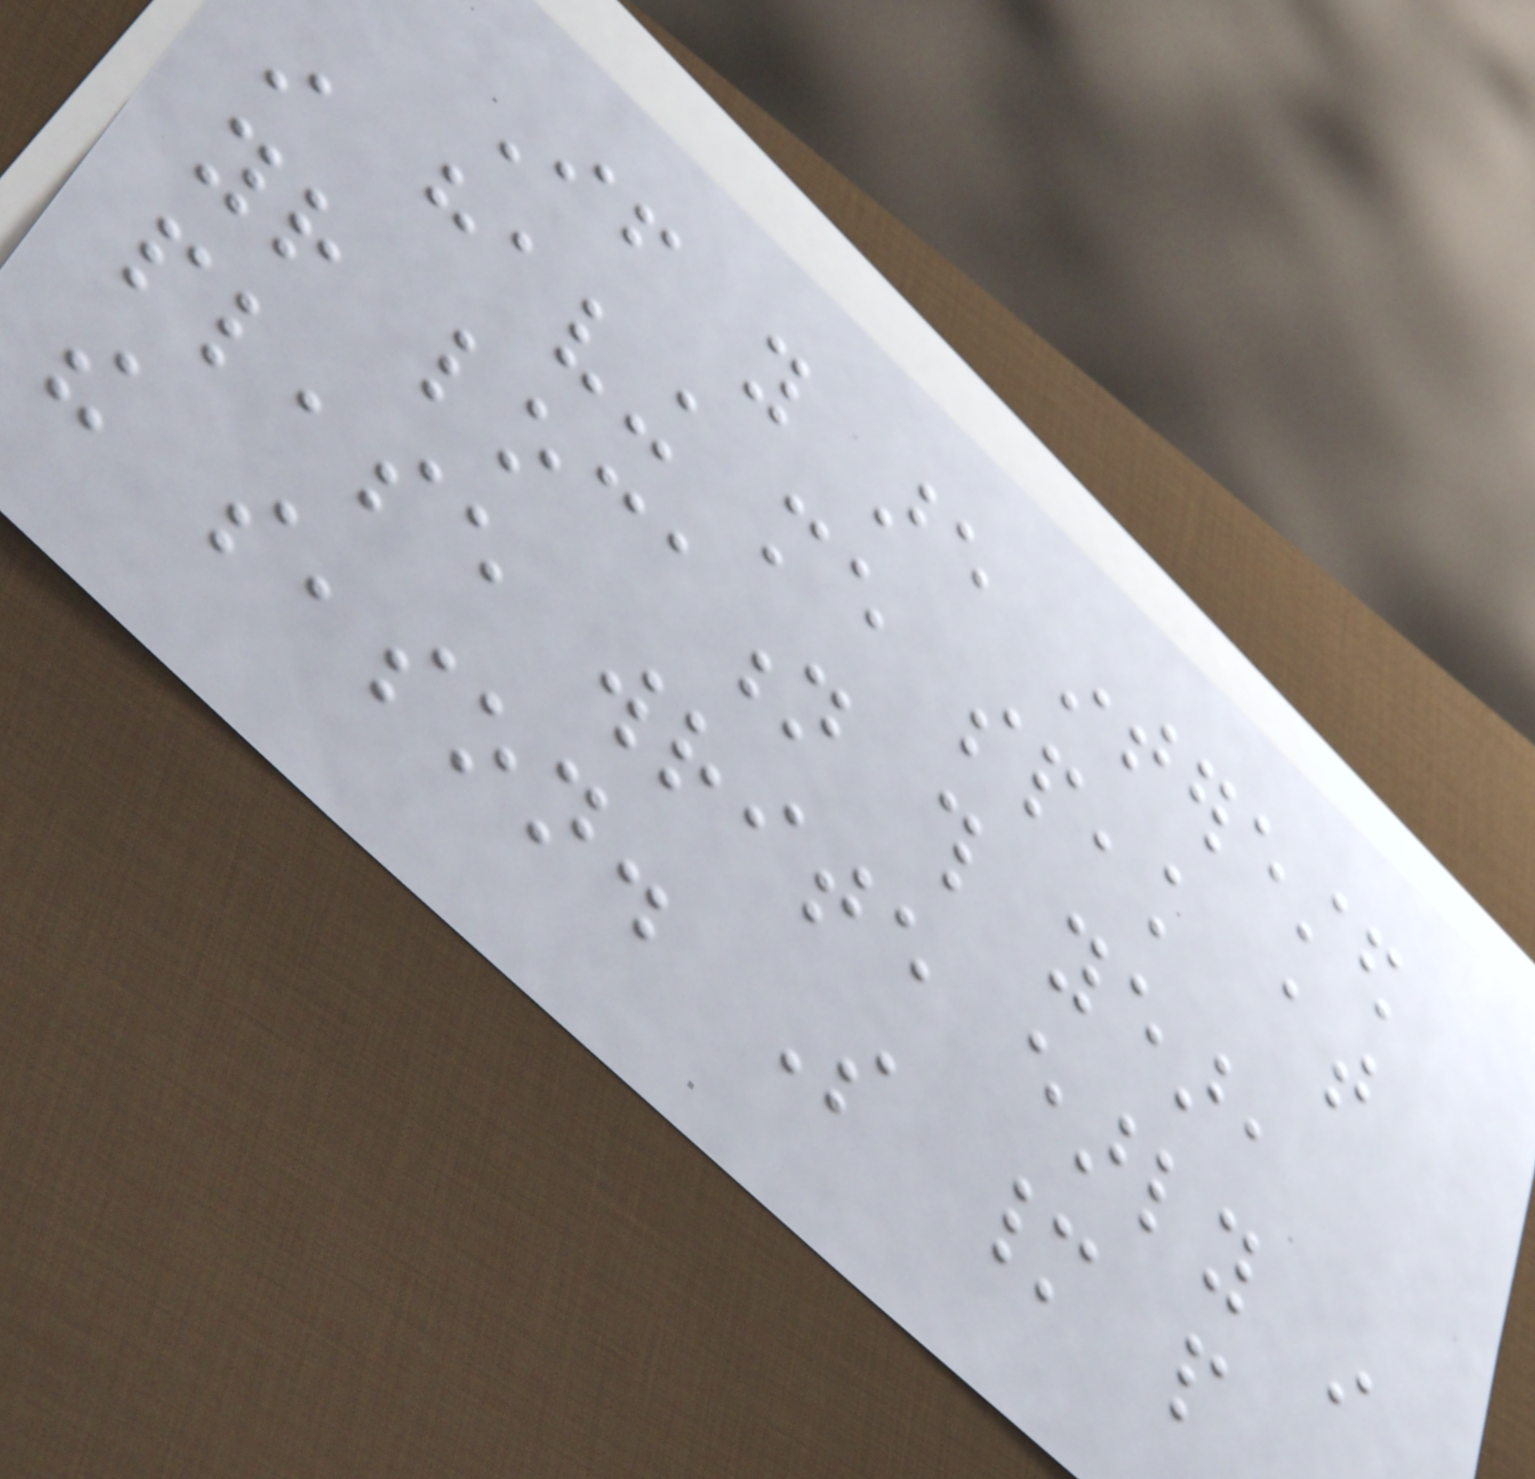If you are interested
in having me speak at
your location this year,
please write early in
the season. So many people
